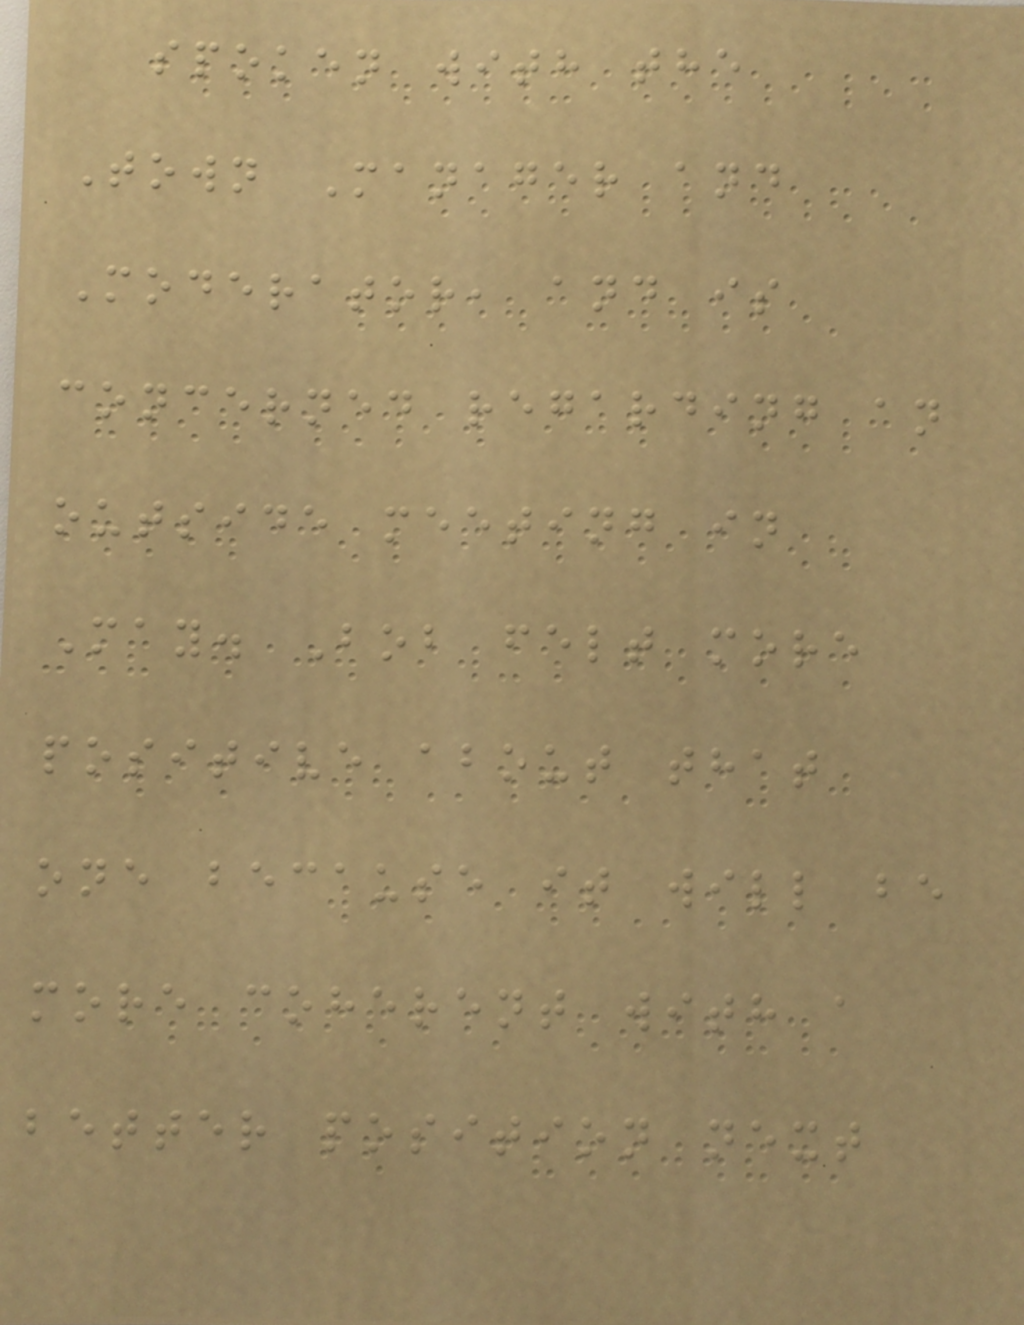spoken with the
Town Manager and
Moderator, and is
concerned regarding an
outside meeting in
May. Bob felt more
positive about that
one because it will be
more coherent with a
better position next
